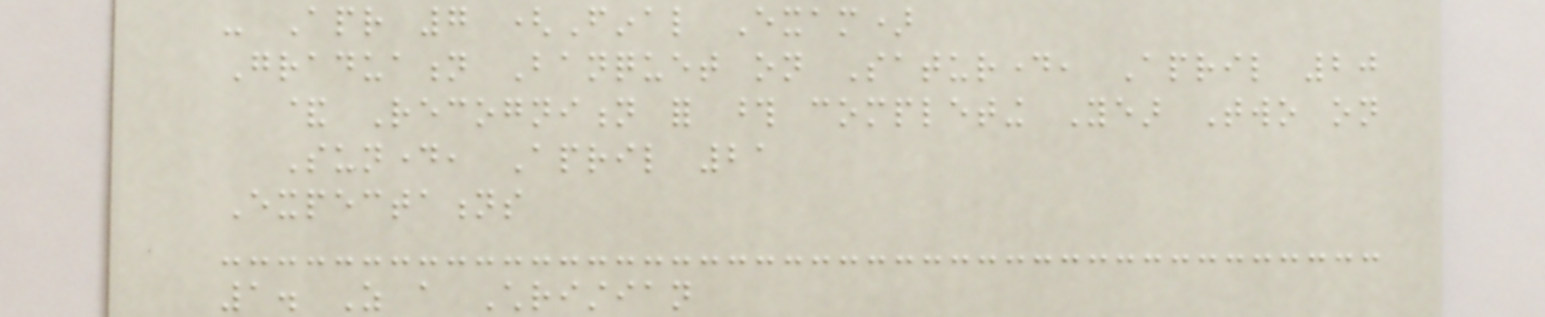- Apr 7 (Final Exam)
Graduation Banquet on Saturday, April 20
& Recognition for those completing Year Two on
Sunday, April 21
Expectations
1. As a Christian
